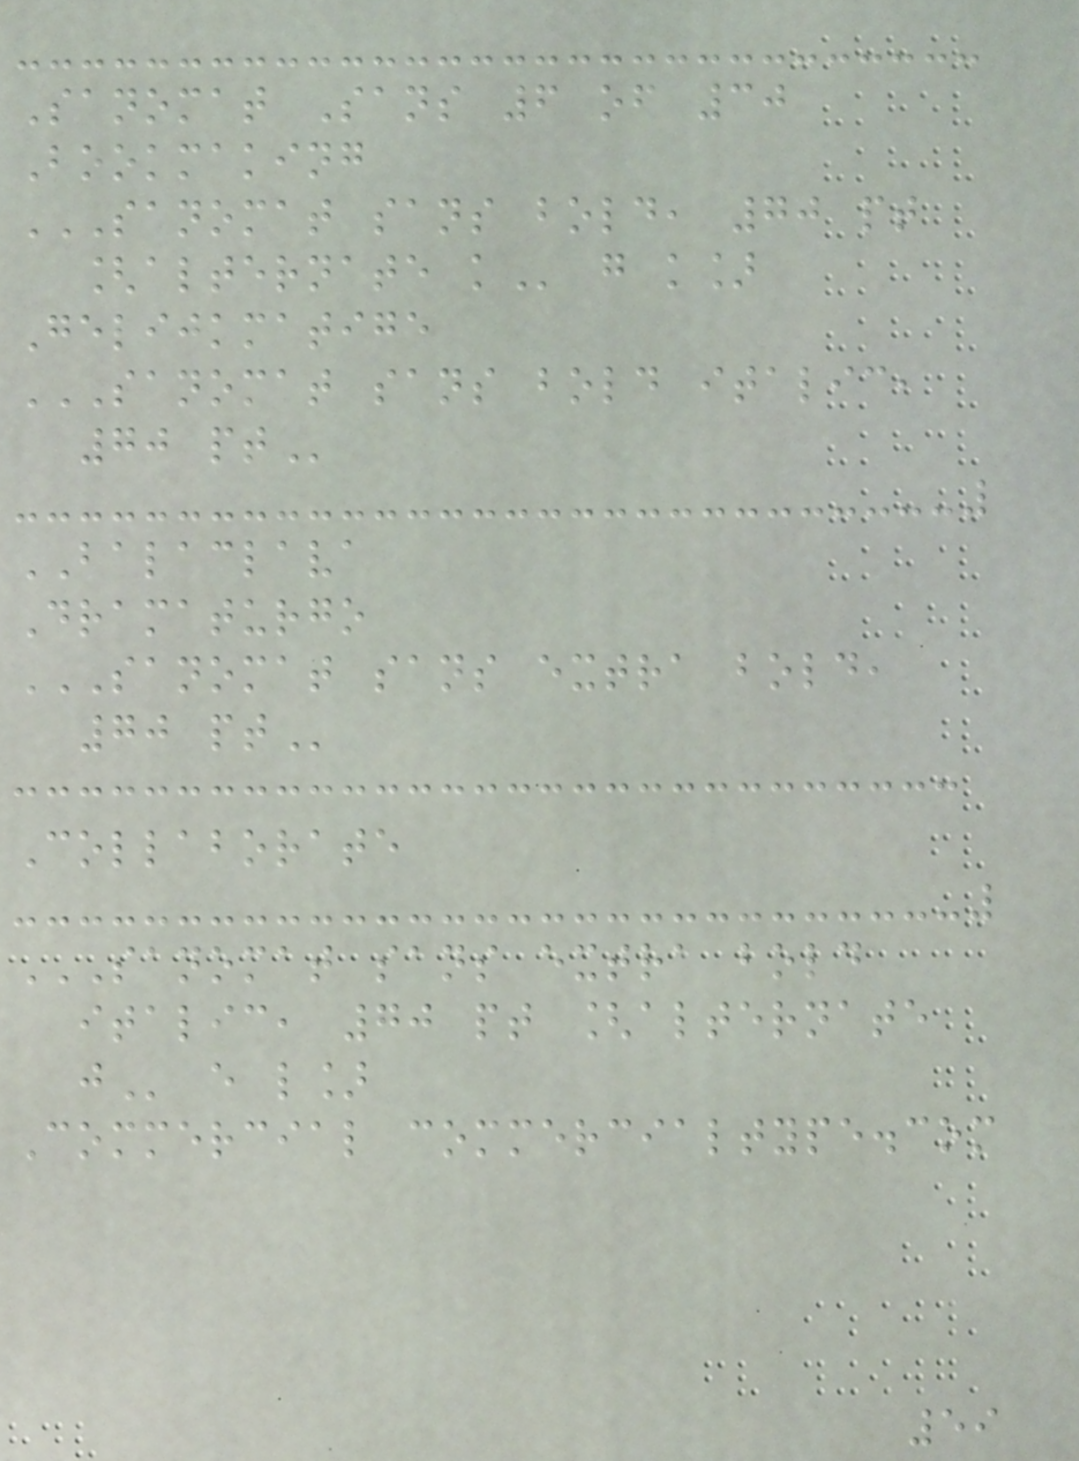Sanomat Sans 6 of 30
Bookmaking
SANOMAT SANS BOLD, 70 PT
[ALTERNATE K g k]
Gelijkmatige
SANOMAT SANS BOLD ITALIC,
70 PT
BALACLAVA
Dramaturgo
SANOMAT SANS EXTRA BOLD,
70 PT
Collaborate
SANOMAT SANS EXTRA BOLD
ITALIC, 70 PT [ALTERNATE
J e l]
Commercial commercialtype.com
59
